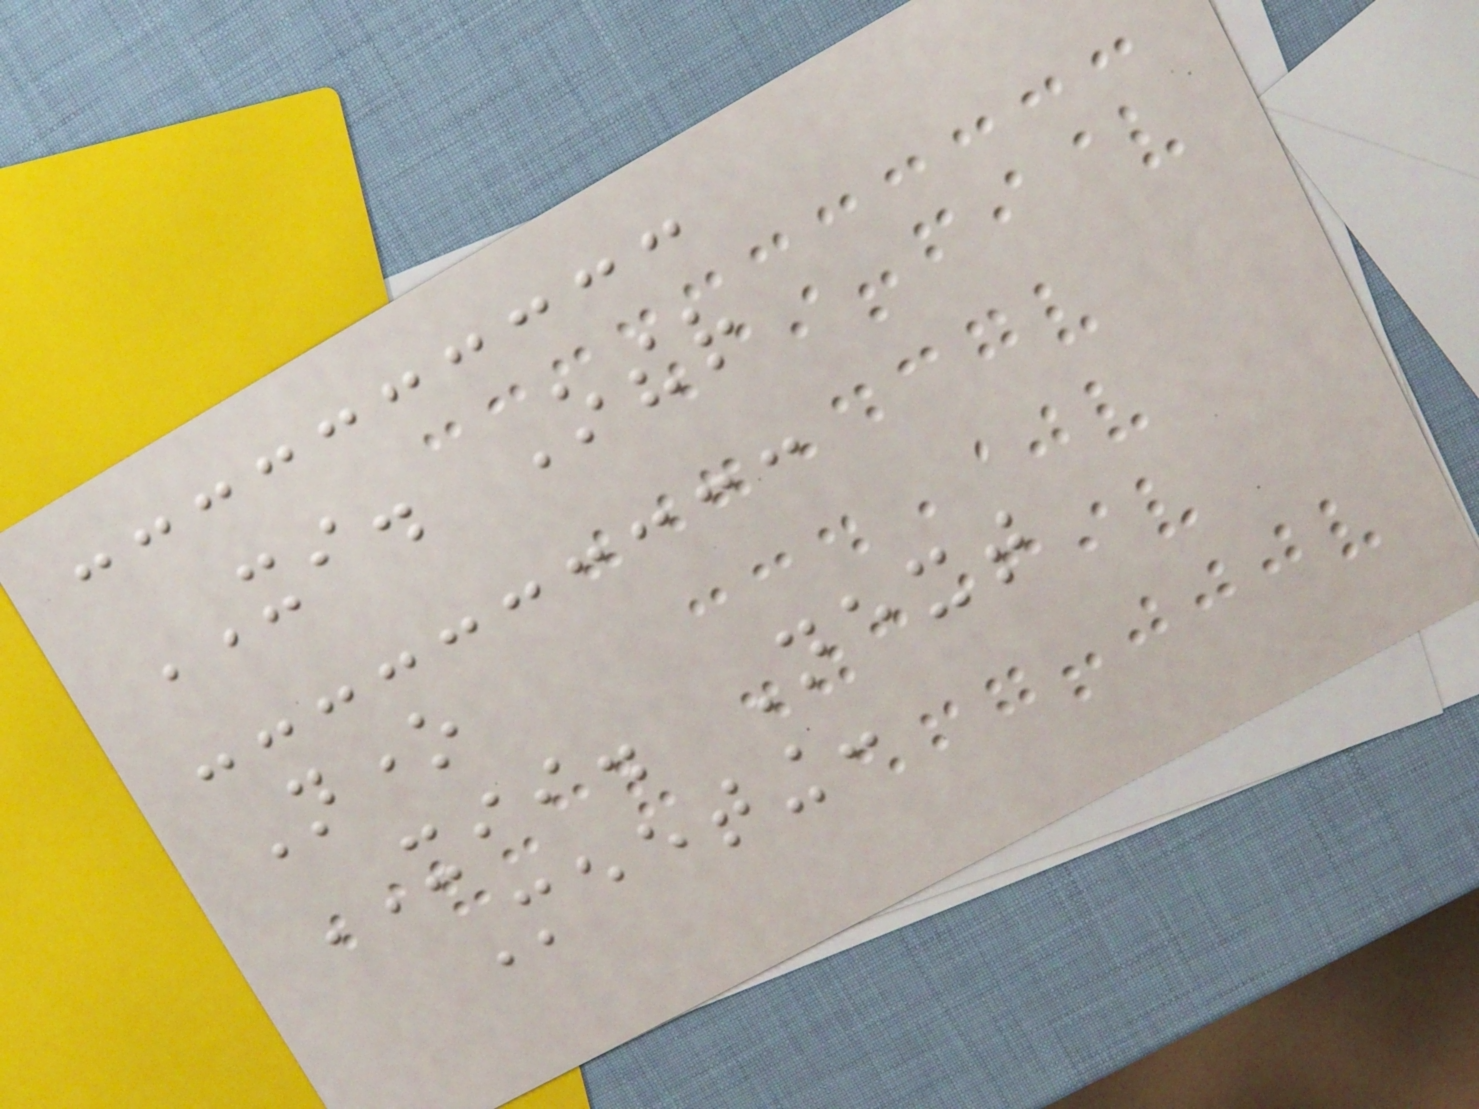XI. Other
None
XII. Next
Meeting:
